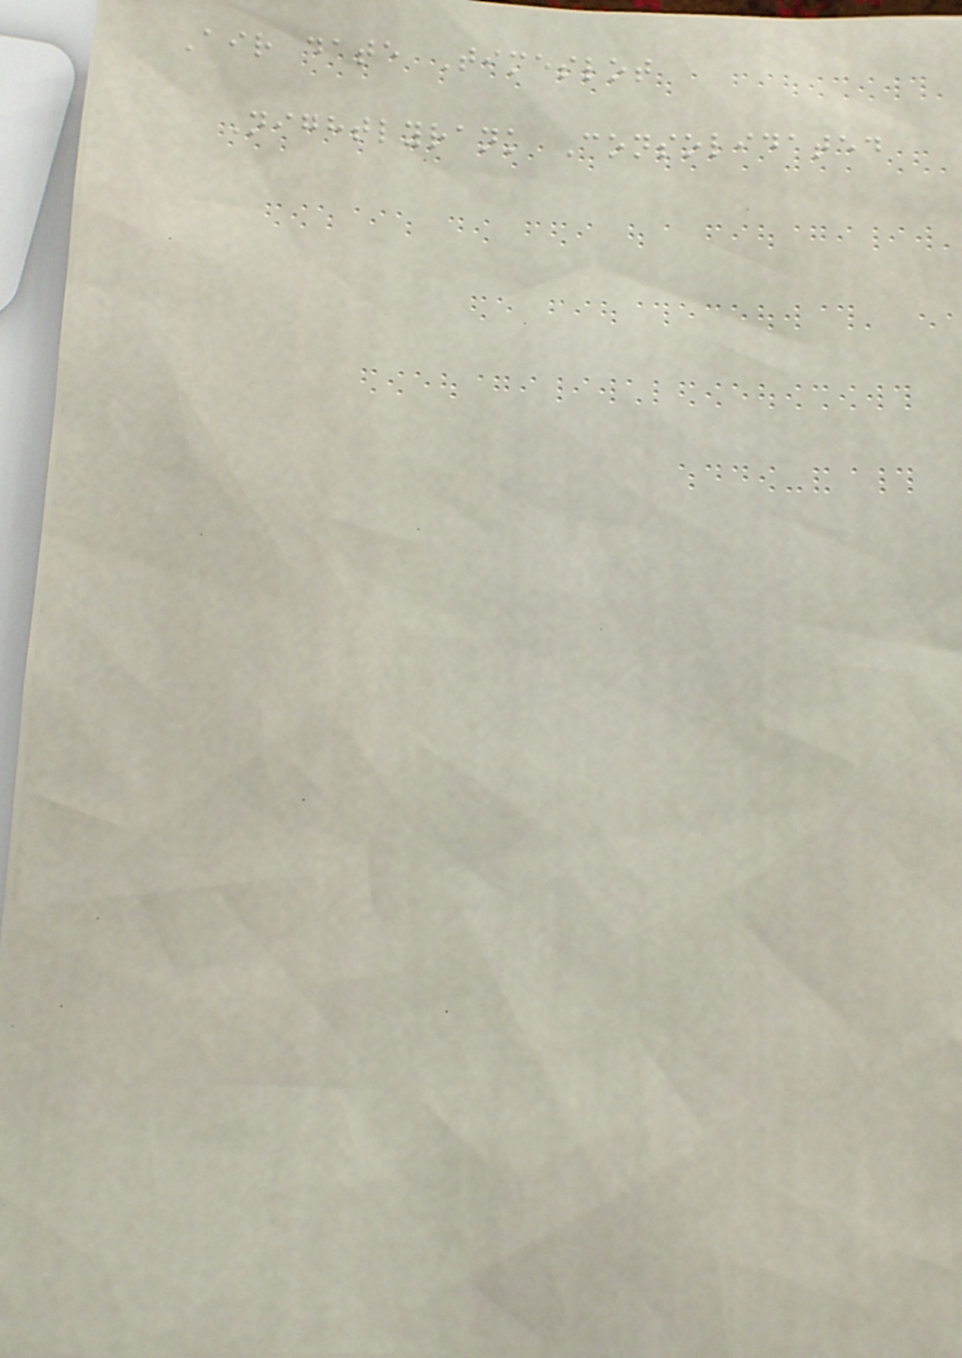Air date Timeslot
Nightlyrank Consolidated
